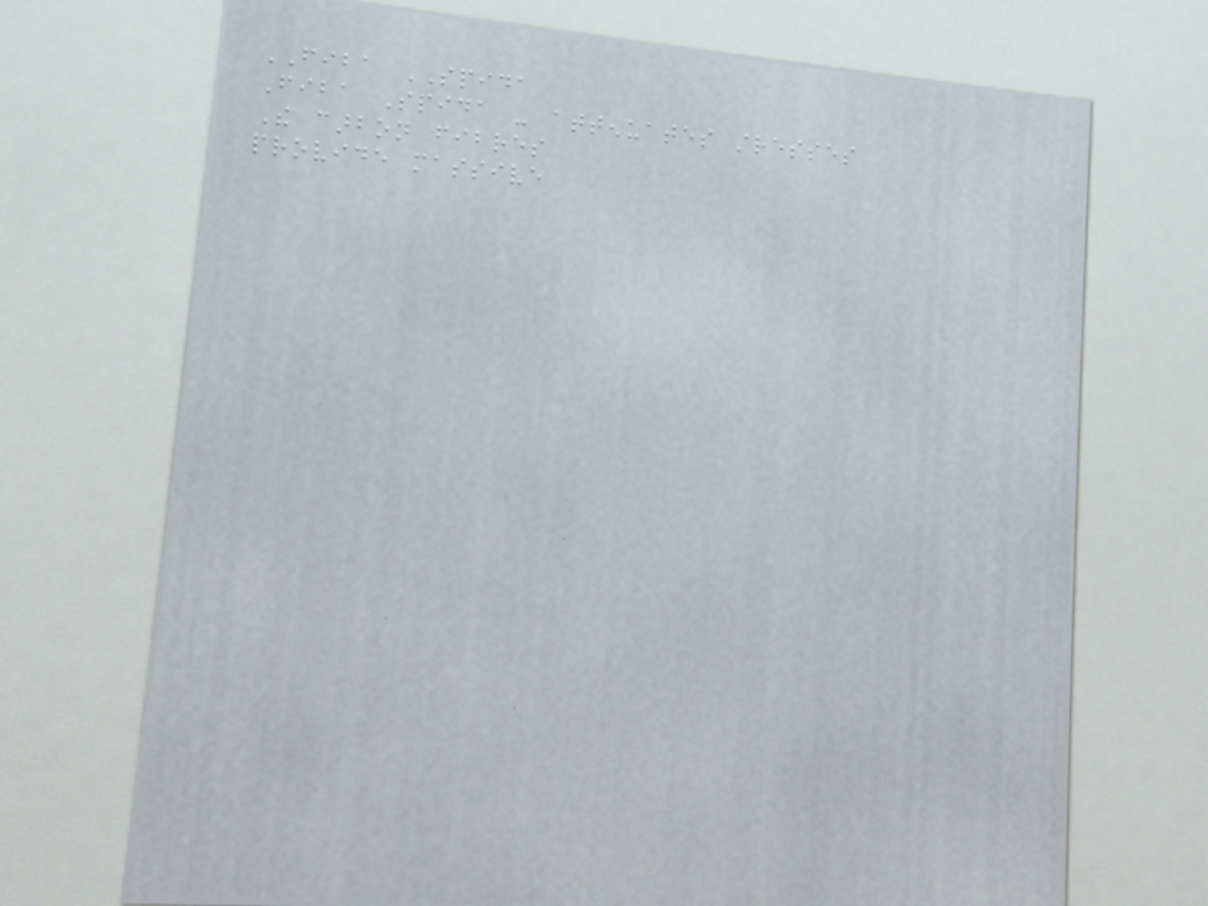FIBA SPIDA
Fiba Spida - attenuates stresses
The carbon fibres
provide massive
